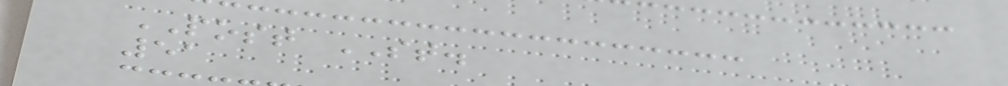POST ST.
51
